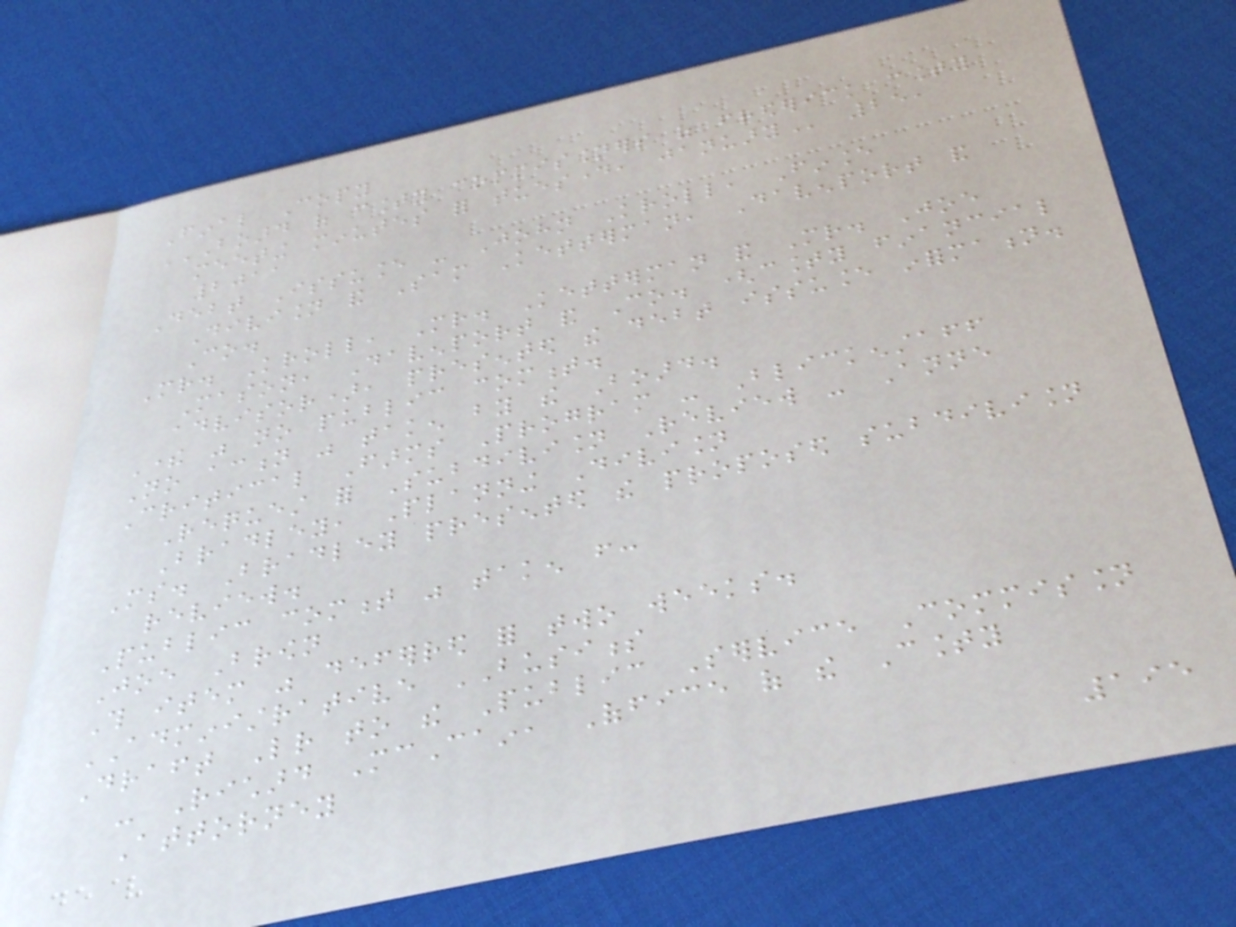Final Copy
BOARD OF COUNTY COMMISSIONERS OF FREDERICK COUNTY
MEETING MINUTES FOR TUESDAY, JANUARY 25,
2011
Debt Issuance - John Kroll, Finance
Division and Sam Ketterman, Davenport and
Co.
Mr. Kroll, Mr. Ketterman and Mr. Joe
Mason, Davenport and Co. (county financial
advisor), presented the debt issuance information.
There was no public comment.
No action was taken by the Board.
Critical Farms Program - Blickenstaff
Request for Subdivision Review - Anne
Bradley, Planning Division
Ms. Bradley presented the proposed subdivision
review.
Public comment was taken from:
Joe Brown
This item was deferred for two weeks.
ADMINISTRATIVE BUSINESS
Draft Letter to the Public Service Commission
- Richard McCain, Office of the County
Attorney
195
